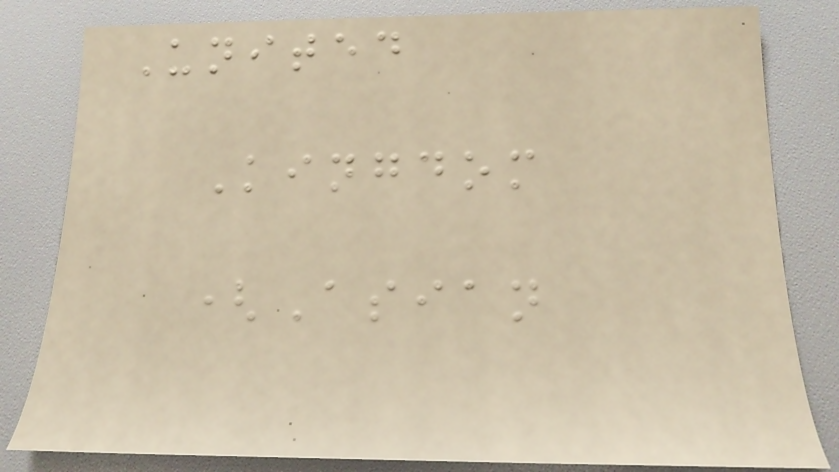United
Kingdom
(Asian
